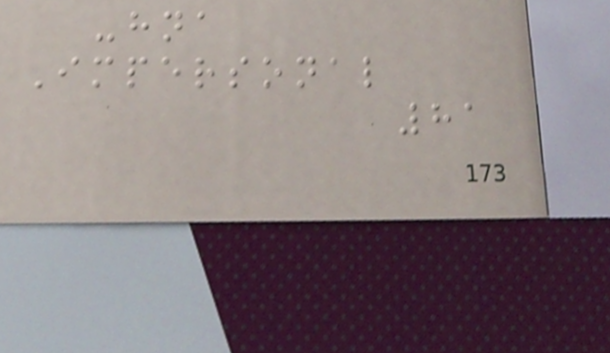-hna
Impersonal
81
